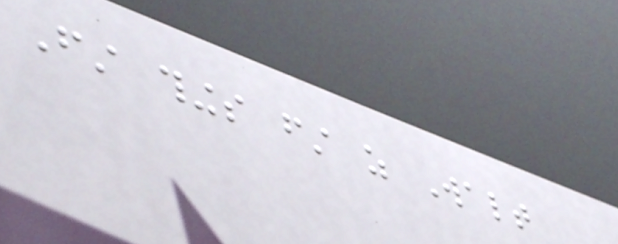First things first as Walt
